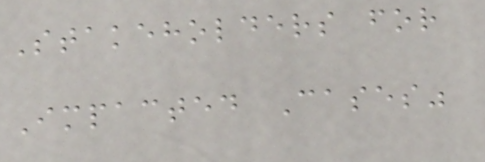Stakeholders for
Impacted Cases"
